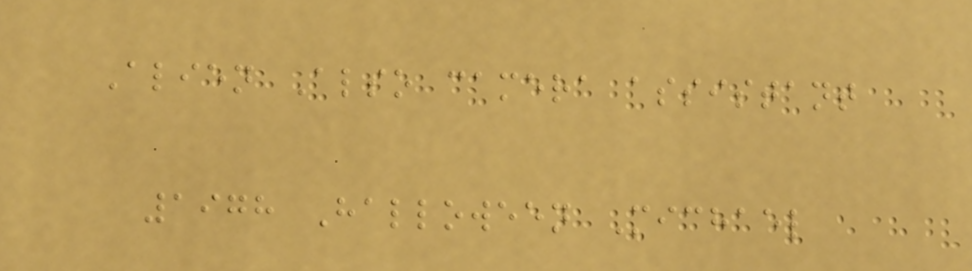Alien Also camera assistant
1978 Halloween Michael
